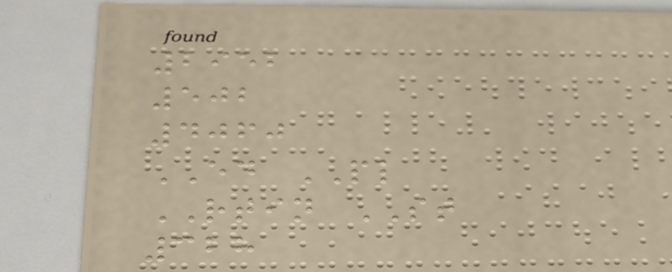2952
502
4060
ED PL
RTIN ST
328
